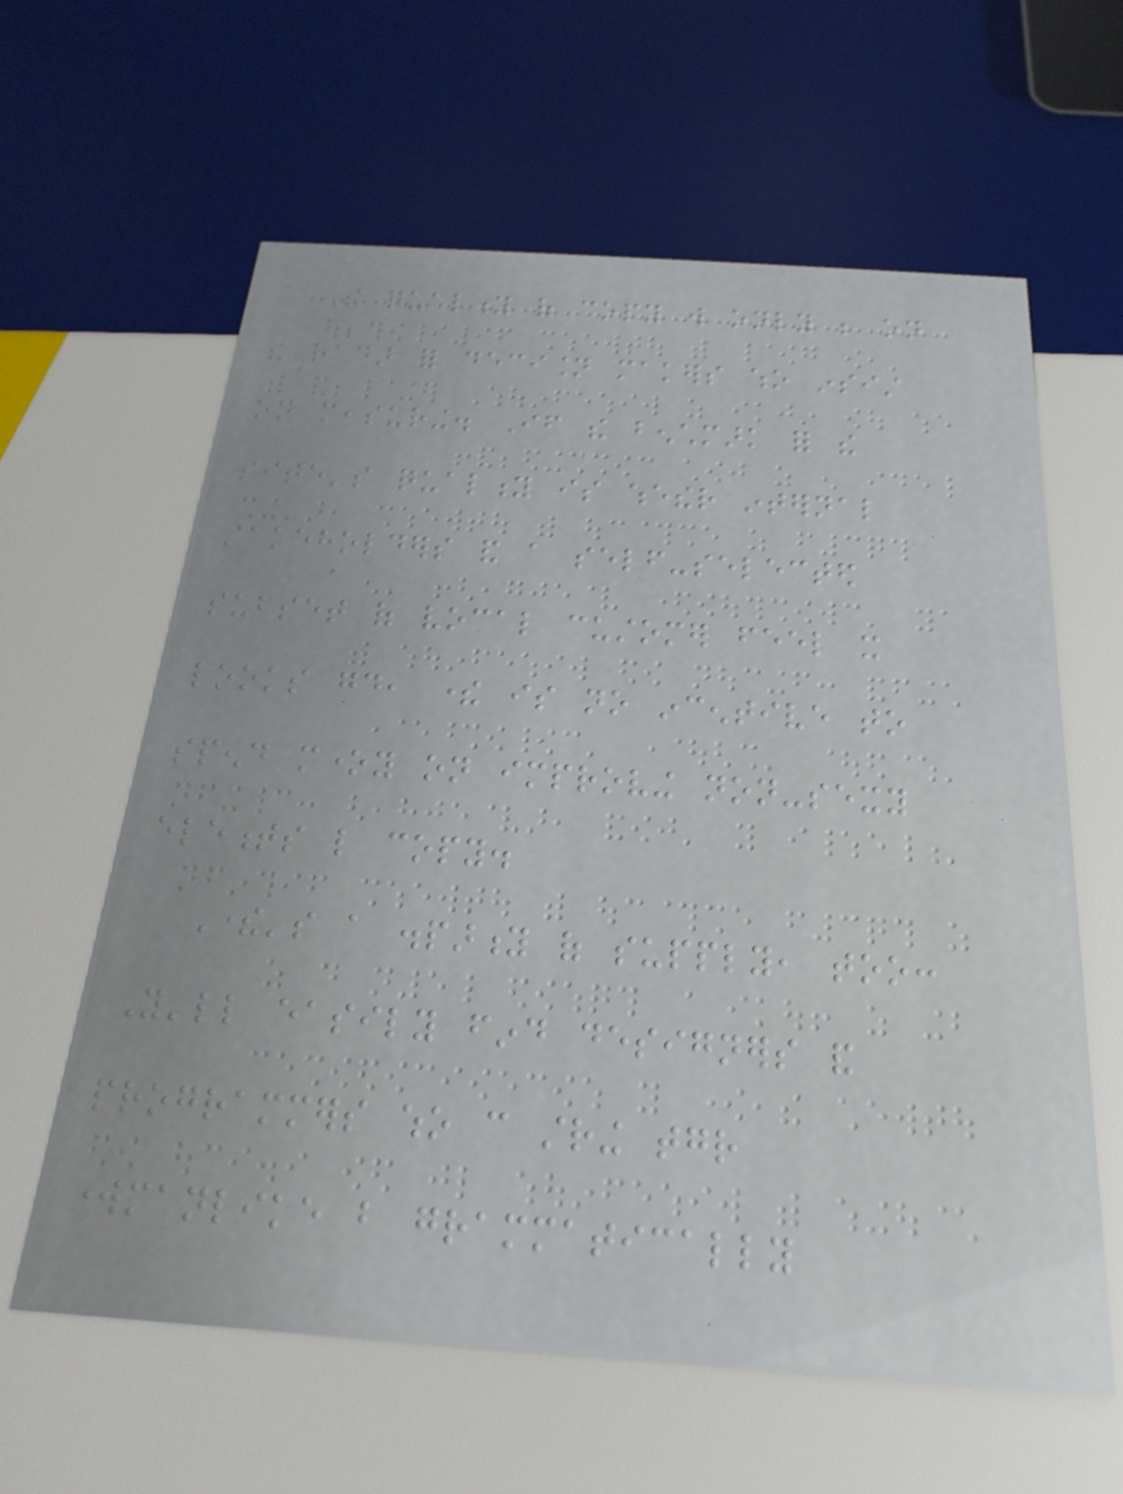The quality of copy will only be on
the radar for decision makers who insist
on measuring. If the benchmark for the
site's quality is whether internal
stakeholders and a self-selected
subset of vocal customer feel it
looks good, there is no incentive to
spend money on improving non-sexy
elements like copy.
There's a disparity of supply, too:
You'll easily find designers and
programmers who can string together
workmanlike but grammatically
